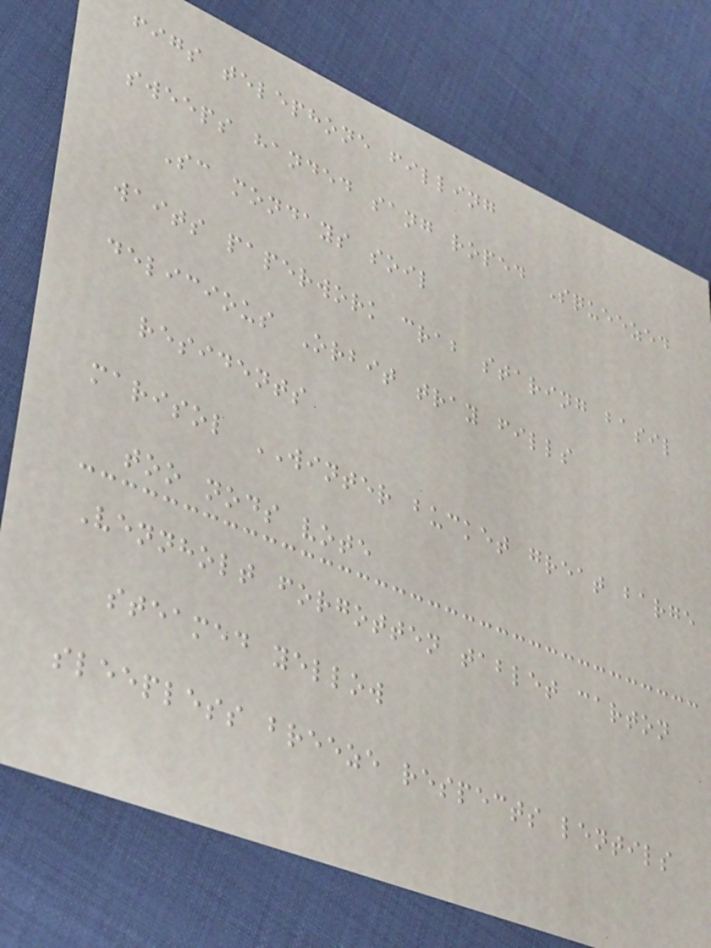figs telephone filling
sweeps handed sang roped Squeezed
Sc mondays soil
waits paperwork crab staring basil
delicious Orbit tray fills
residents
marisol WINTER bucket great barge
too nods vote
Vennholt forgotten tablet carton
steamed yellow
sleepless breeze respects lentils
